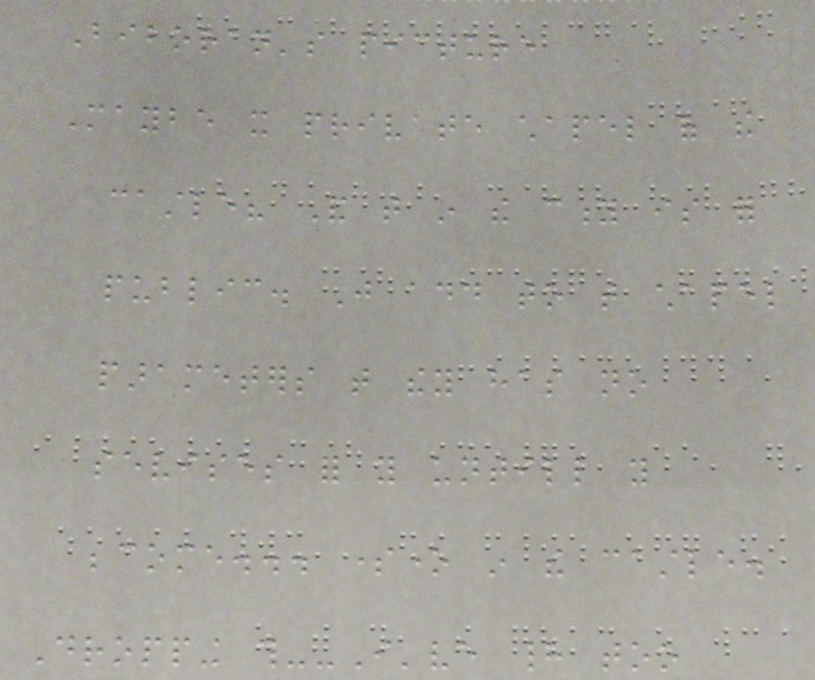Biboran's picture
Maybe it private chapel of the
castle? And that in the city is for
public. Just add to that chapel
parameters that they has no
sevises for you untill you
become... someone in the castle.
Dropping this--I've had too
